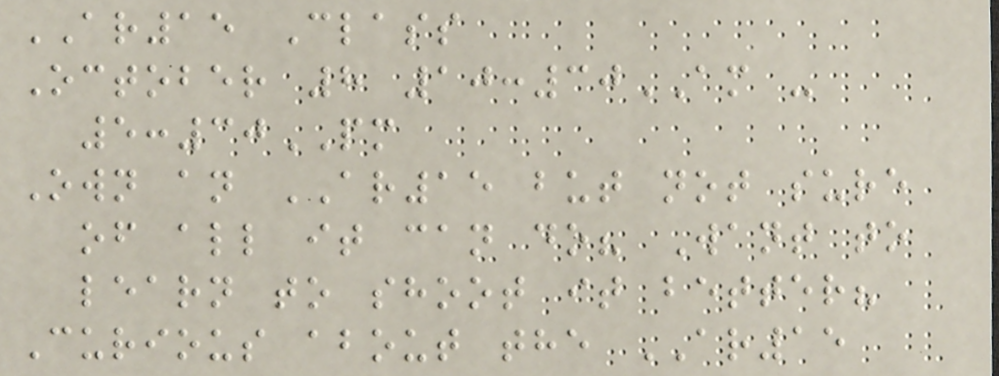AR15 Class
October 8 10:30AM -
5:30PM
Own an AR15 but not sure
of all it can do? Want to
learn to shoot it better?
Curious about the AR15
